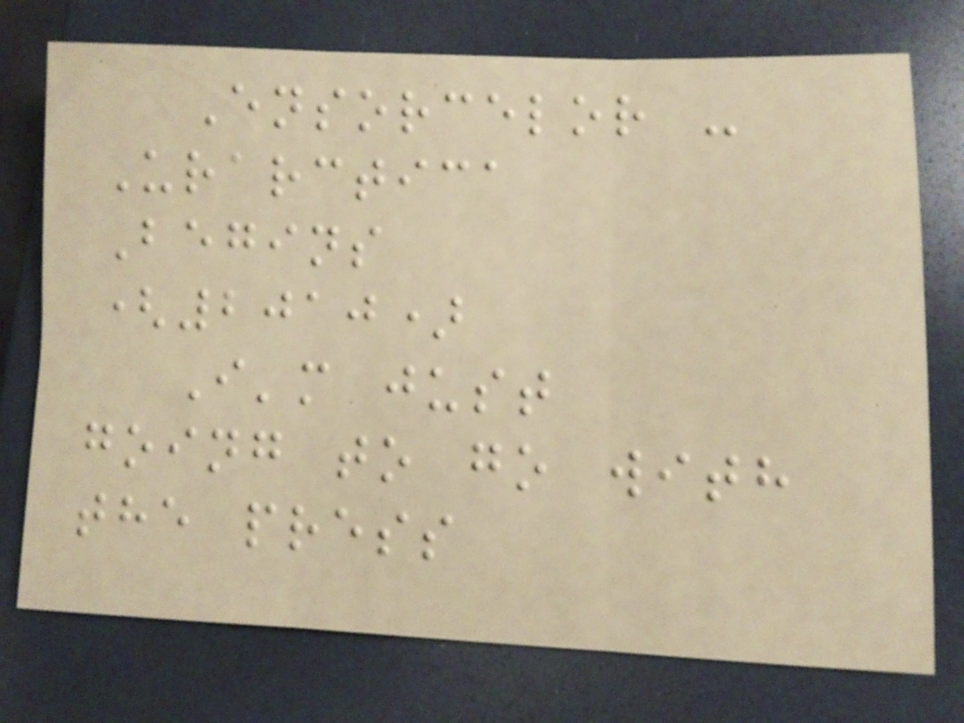Ensorcelor -
Urarctica
Begins
(2010)
I'm just
going to go with
the press
